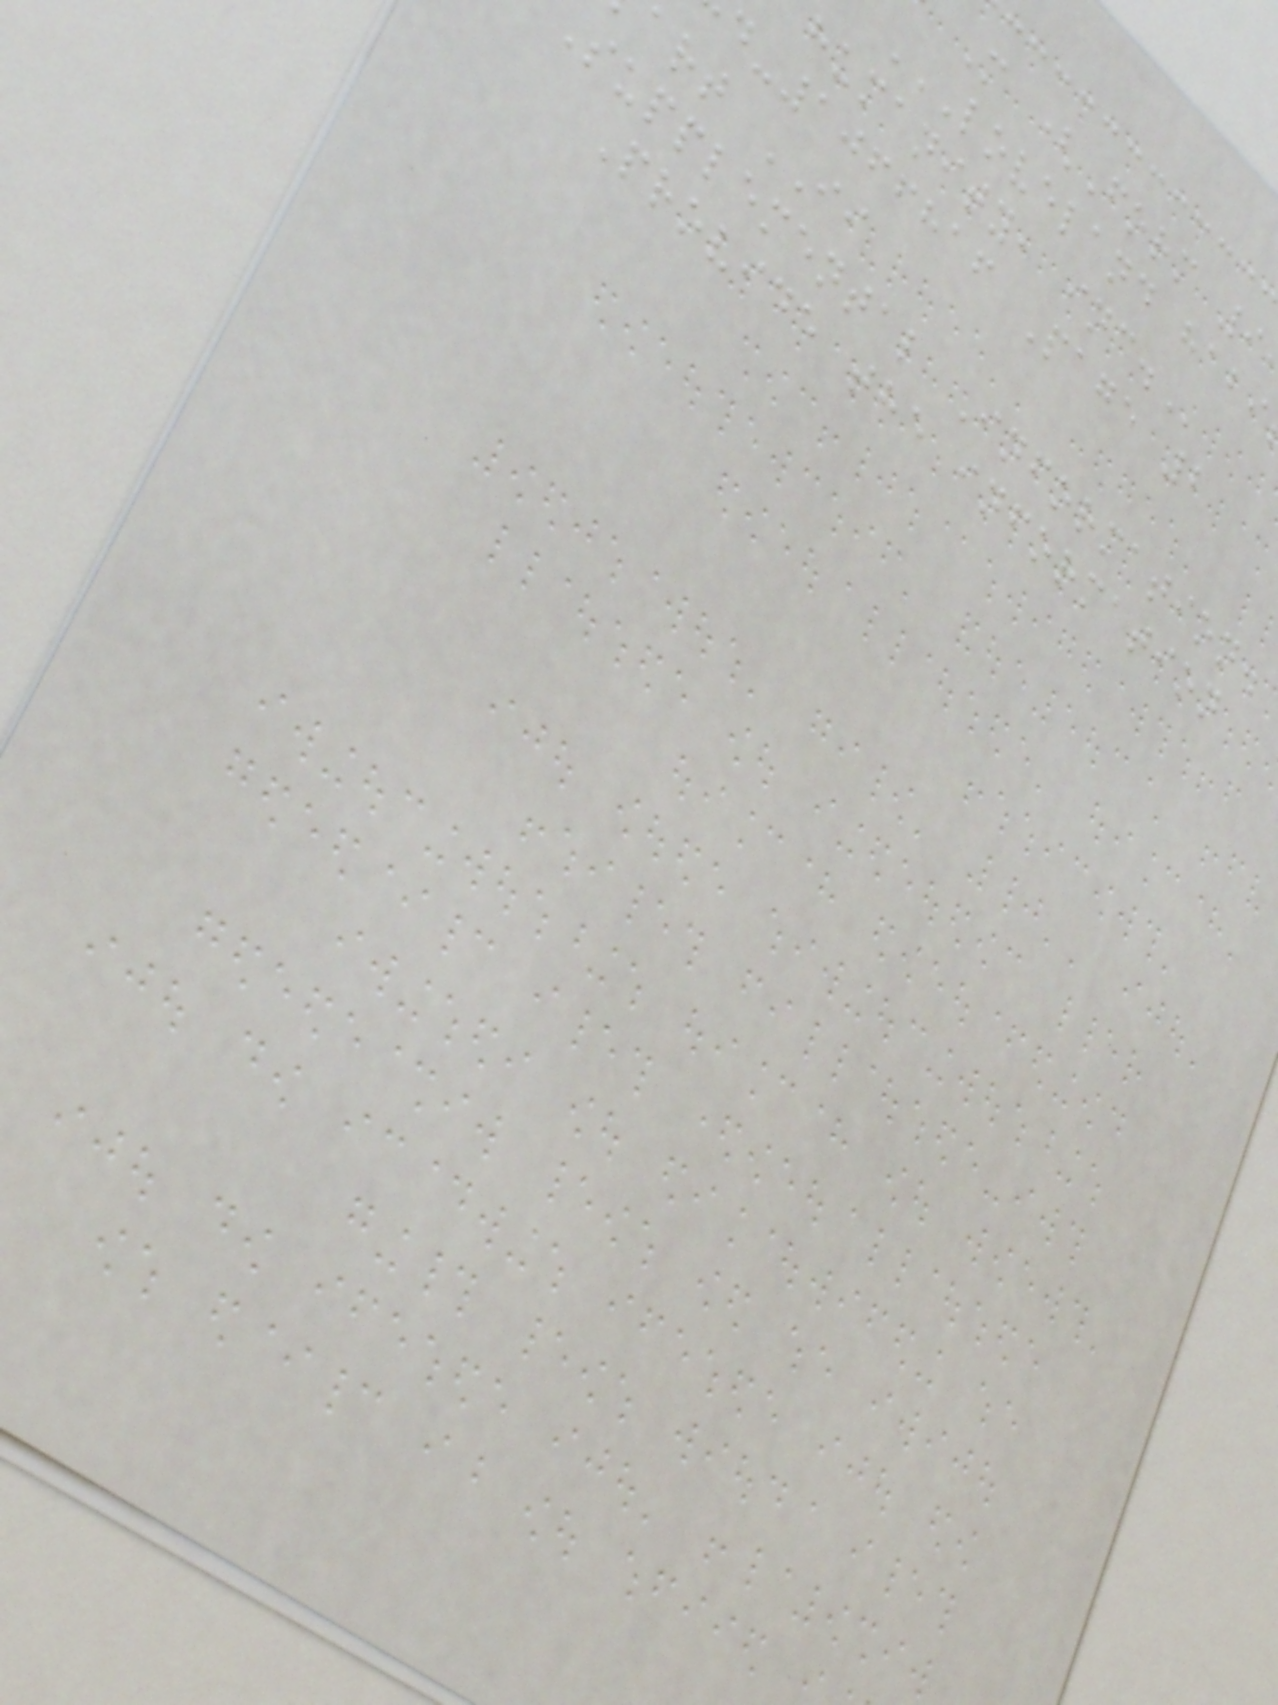M (Form 9
humanity,
-1066816 Page 2
art II
supplemental Information.
Provide the information
